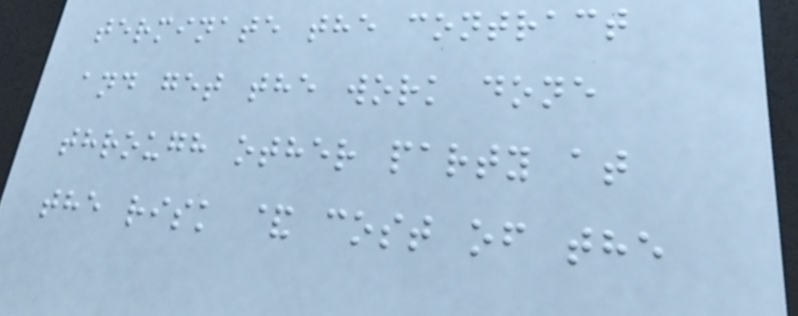terminate the contract
and get the work done
through other party at
the risk & cost of the
